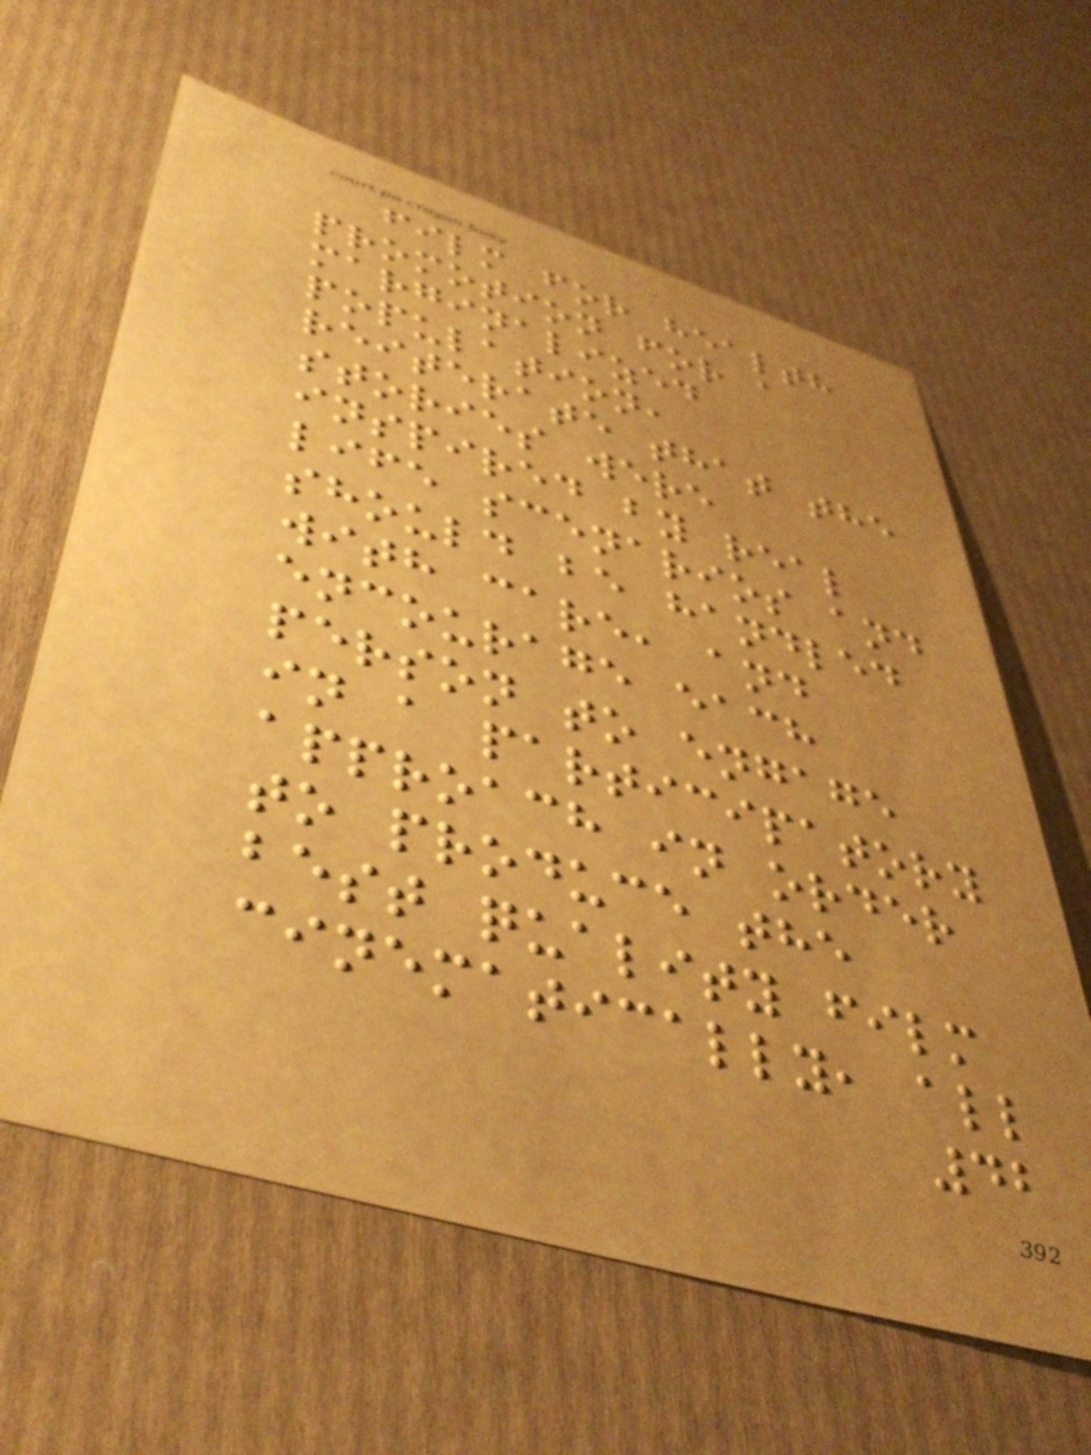film for health
promotion for a
marginalized
population,
reiterate that the
stories were
inspired by real
life scenarios and
should be handled
with care, and
encourage each
person to engage
in a participatory
approach in order
to produce the
best quality film
cinematically, all
42
